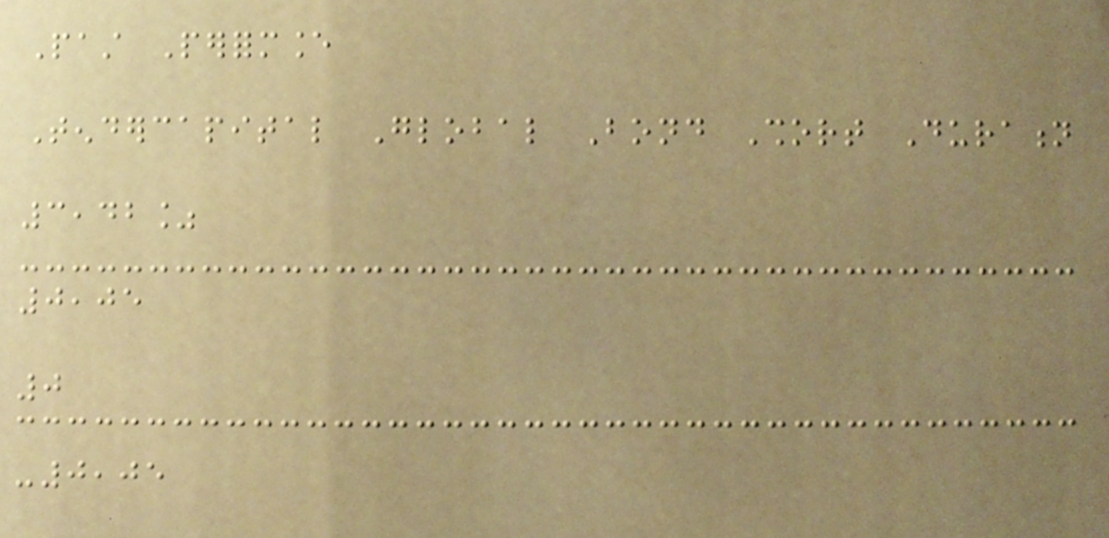Past Performance
Tendercapital Global Bond Short Duration
3,42%
0,05
0
-0,05
